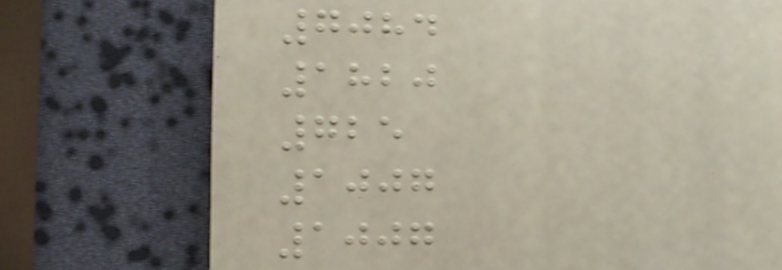7084
1820
725
1007
1007
